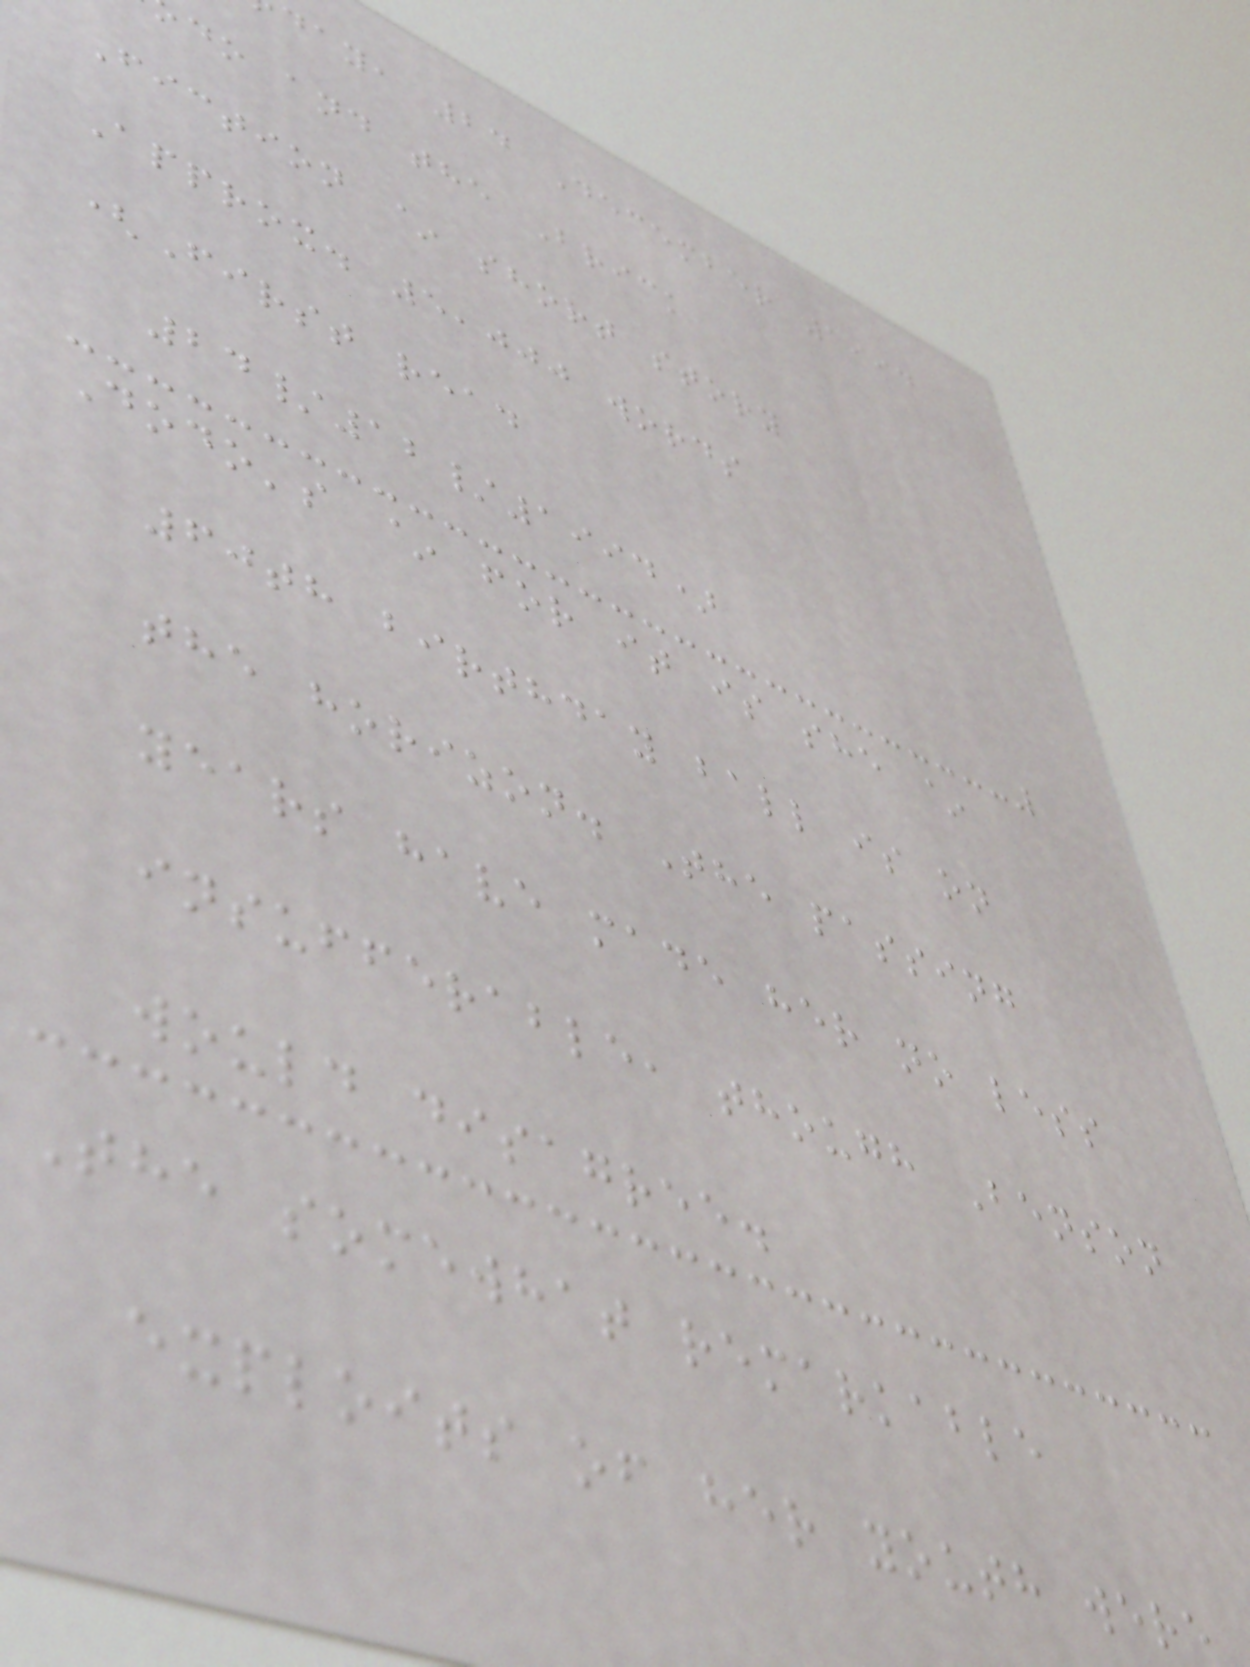day, 24 December 1994
do and the Brick
Fiction ~ short story
Approx. 5,000 words
(First read
24/12/1994)
Dodo's ~ for it is she ~
60th birthday ball is on
the horizon. The passing
years have made her no less
insufferable, though Benson
would disagree.
The somewhat remarkable
exploits of her youth were
